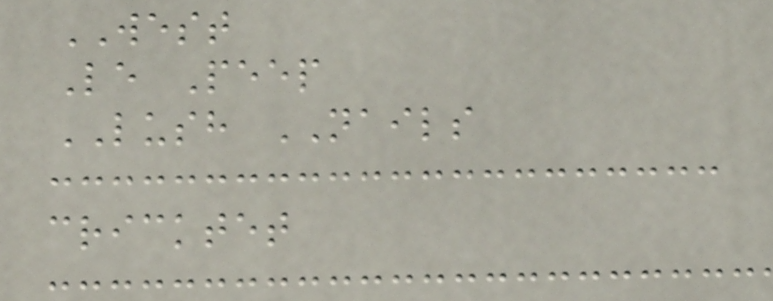WEST
Le Peep
LUSH NAILS
cricktet
